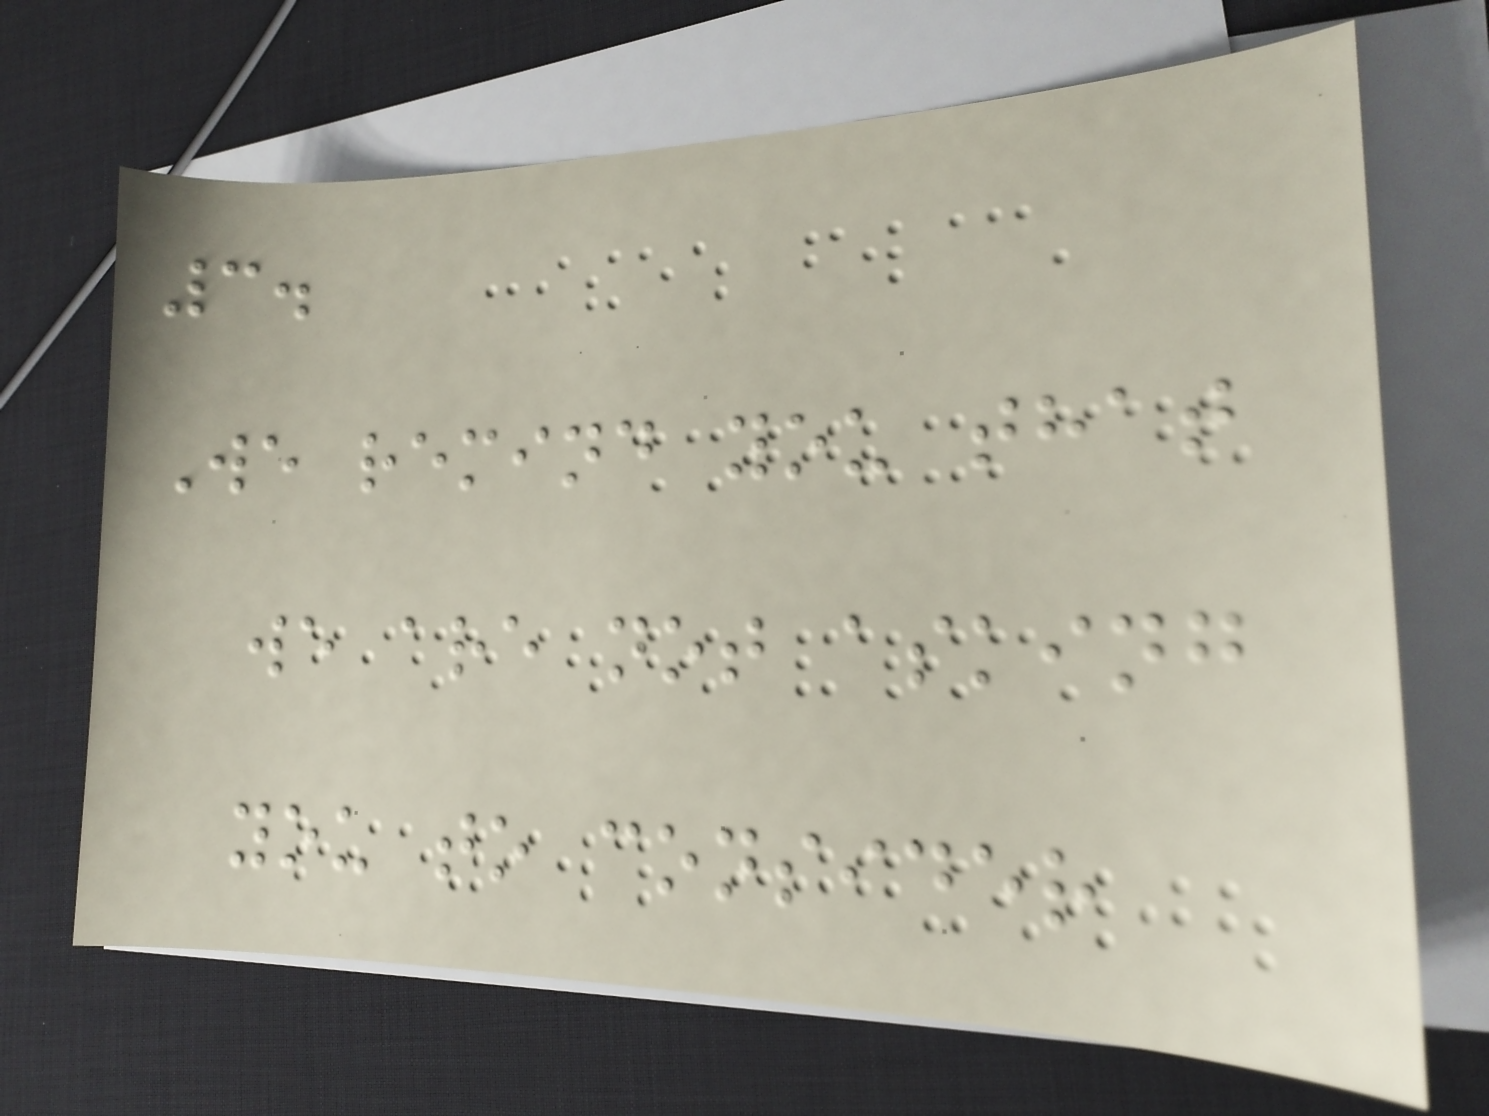3.
We remind you that
we are not asking
you to consider
